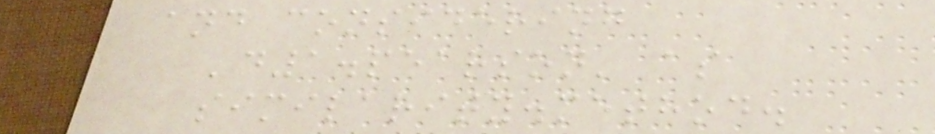and considering
'd1.pearson' as
similarity.method.
